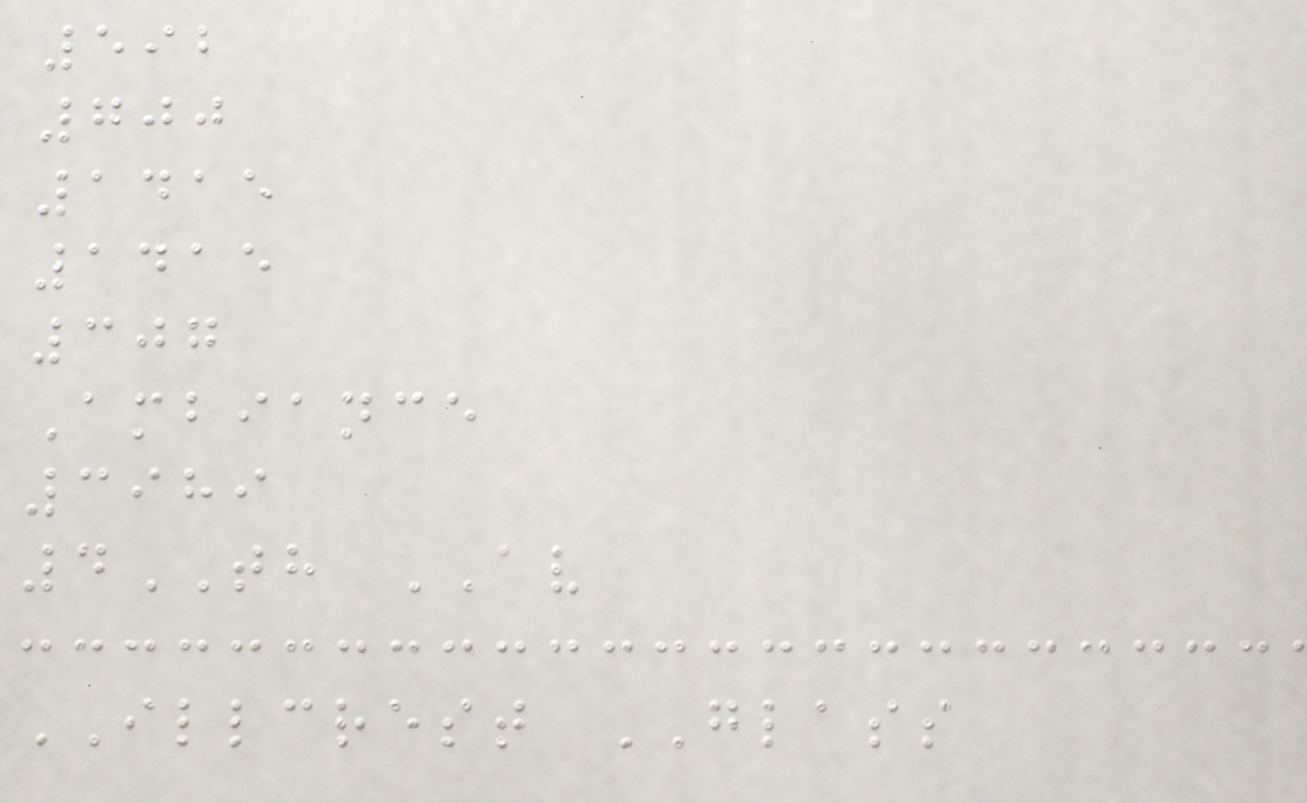592
700
1415
1415
307
Ambiance
3989
4TH AV
ILLCREST GLASS
